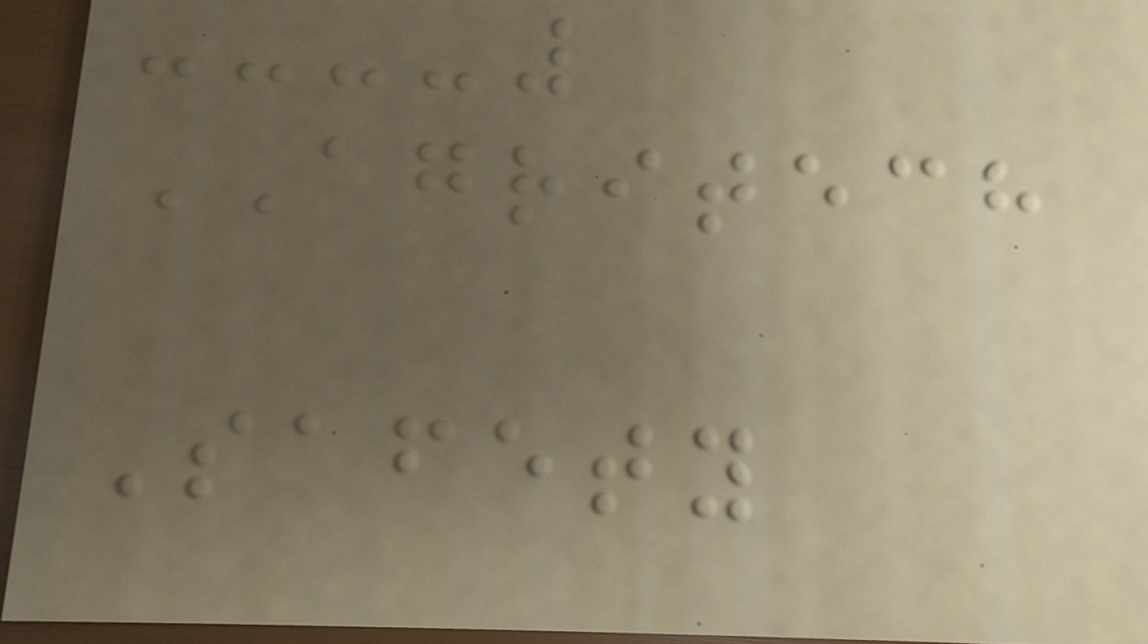AGRITECH
Safety
